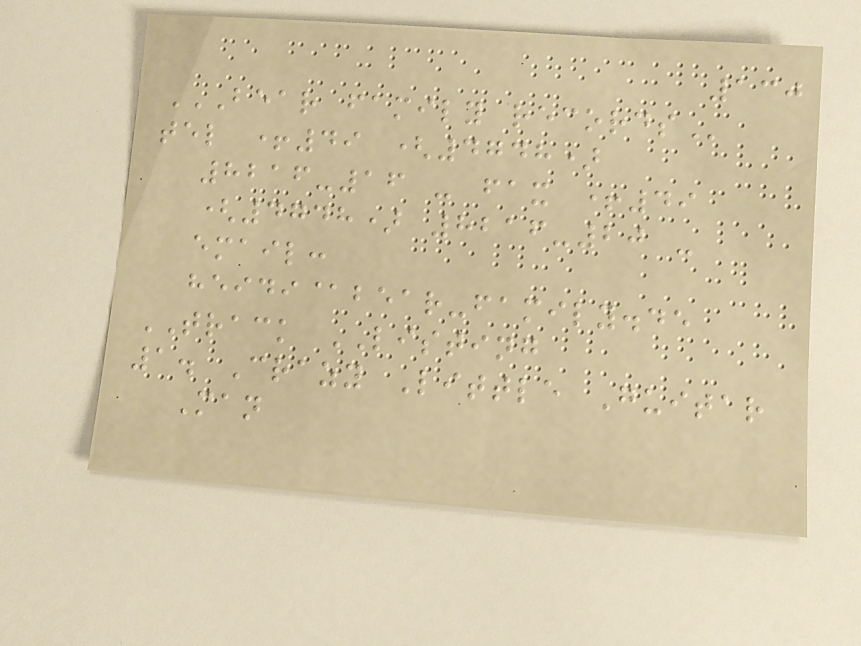130
BEAR FAMILY RECORDS
tel +49 (4748)
8216-16 - fax +49
(4748) 8216-20 -
email:
heidi@bear-family.de
TRACK LISTING
1. Crazy Little Guitar
Man
